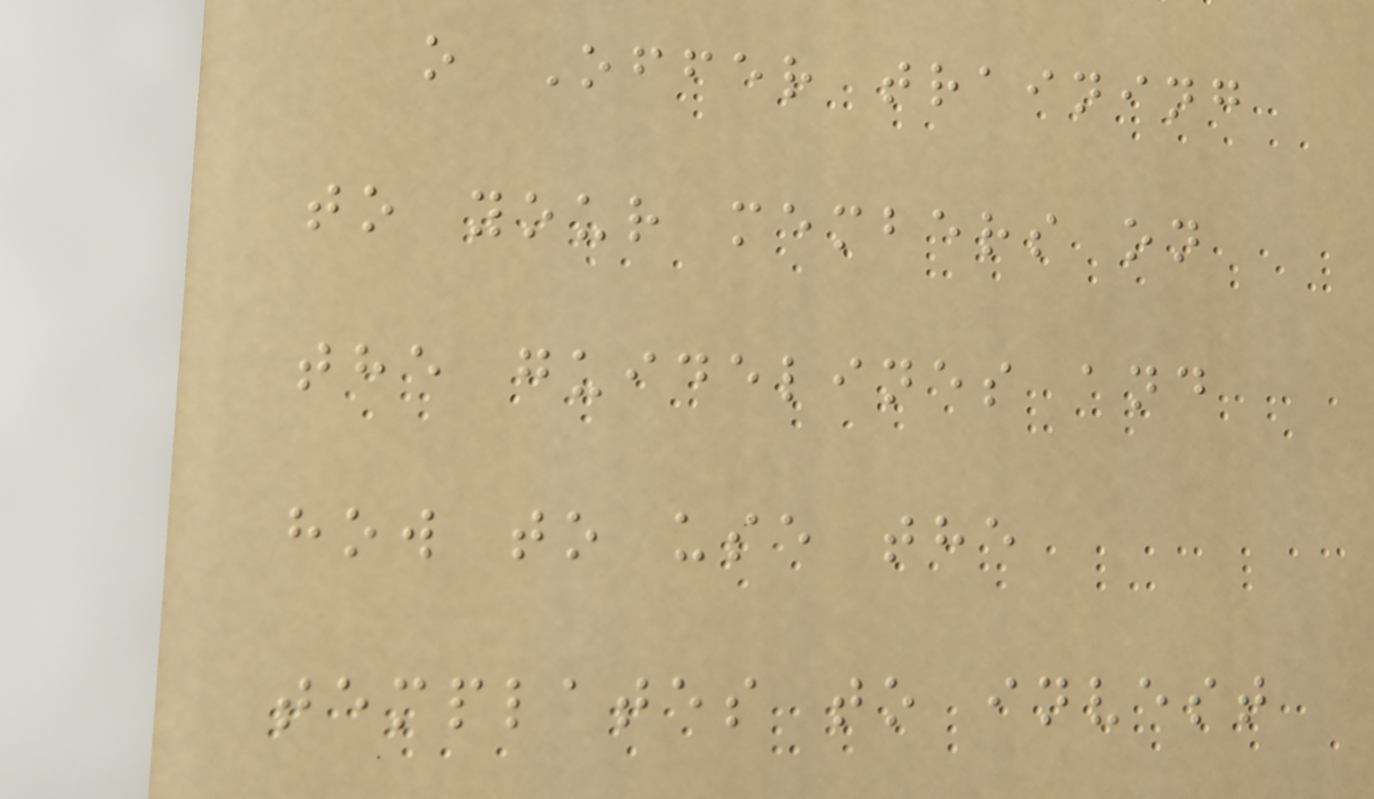o Offer training
to your members on
the guidelines and
how to use the
templates to invest
